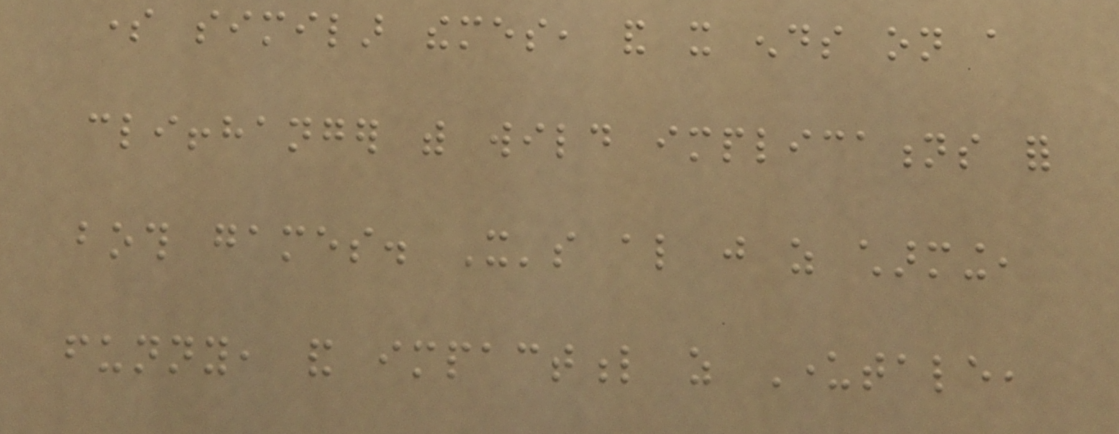some similar themes, and it ends on a
cliffhanger with wild implications for
both games. It's also just as charming,
funny, and impactful as Undertale,
